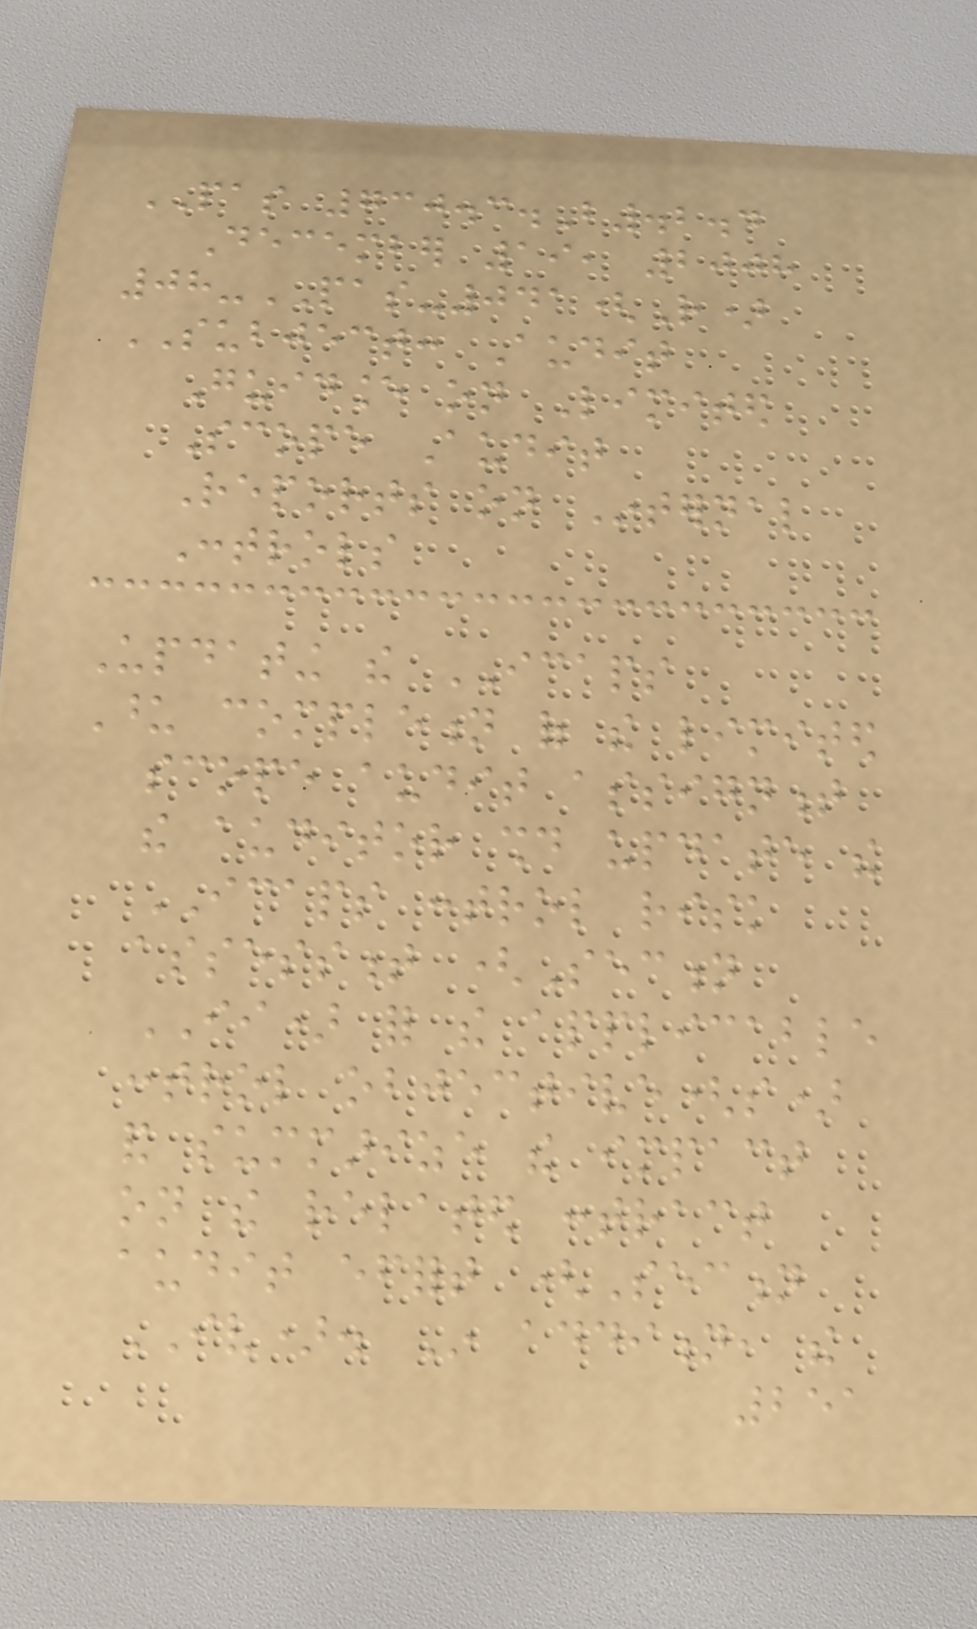PAS 730.3.B.2.4
December 19, 2008
08-PAS-041(R)
SUBJECT: Audit
Guidance on Limited
Scope Audit
Reports on Internal
Controls
Updating the ICAPS
Upon completion of the limited
scope audit assignment
the auditor should update the
ICAPS control risk
assessment (Section
II) for the applicable
control objective(s)
and summarize the impact
on the related contract
audit effort (Section
IV). In addition, the
251
